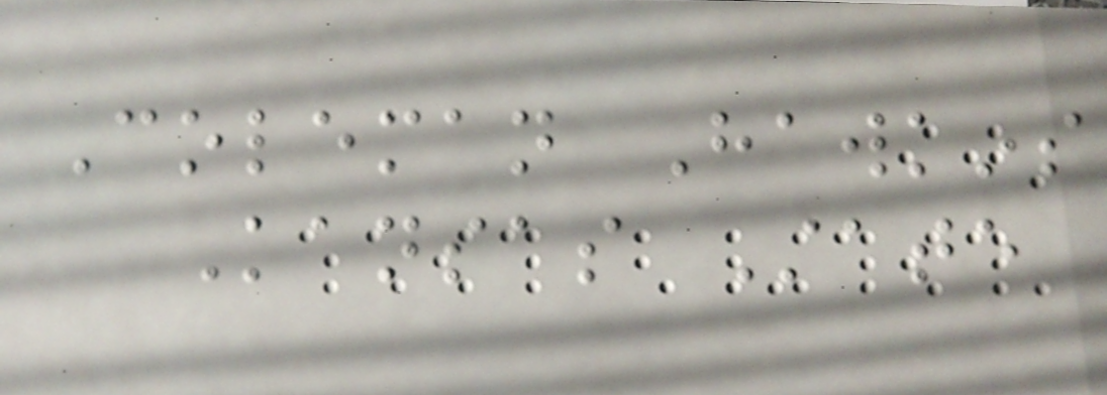Coleman Hawkins
Kansas State
